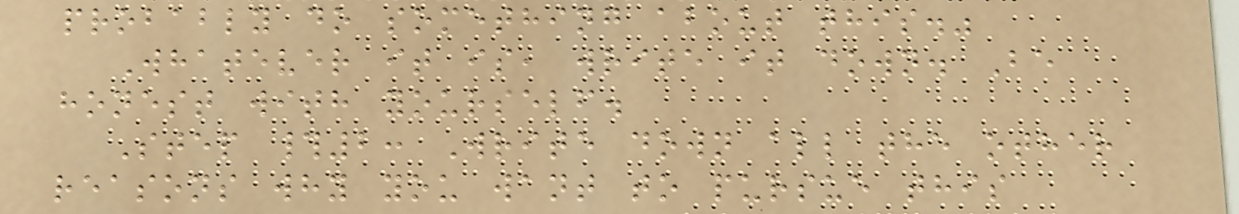probably do something about this."
Whatever it is, write it down. Be
honest with yourself.
Step #2: Write down all the other
reasons why you want to pursue this
